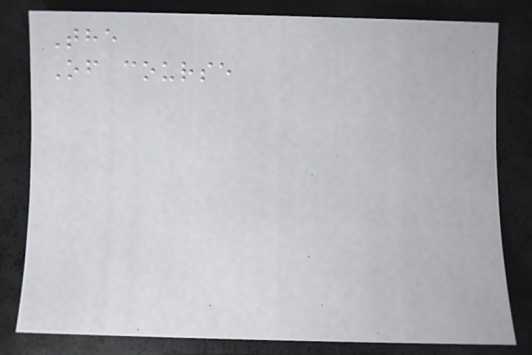The
Of course
